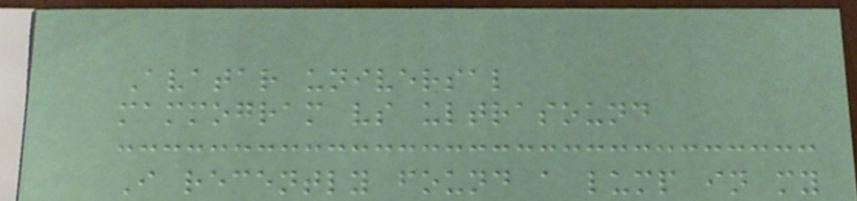Avatar universal
mammogram vs ultrasound
I recently found a lump in my
